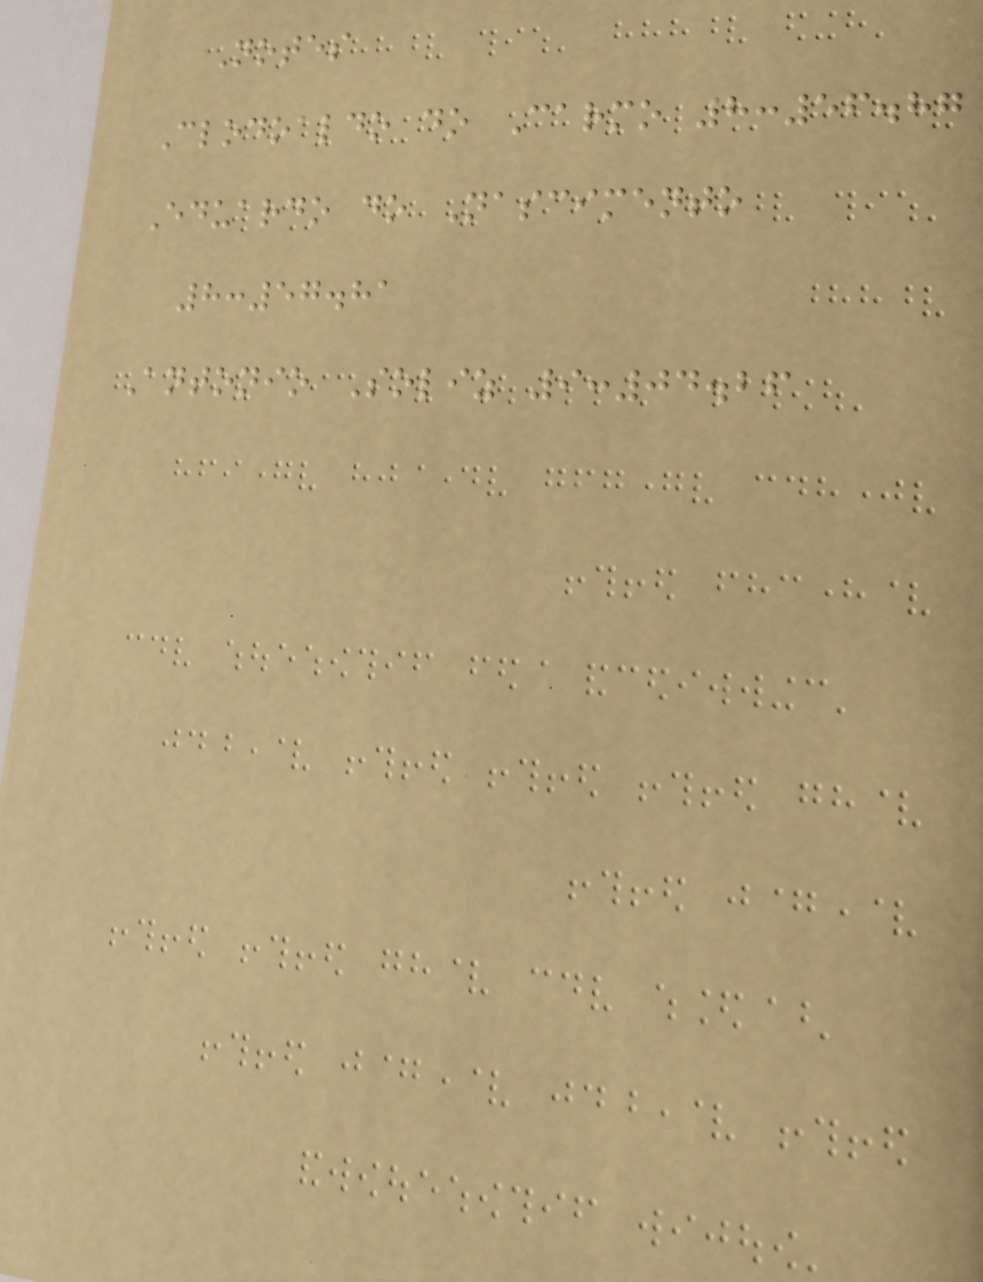Notes
Clodoaldo do Carmo 8:56.87
Eduardo do Nascimento
8:57.81
Antonio Soliz 9:04.26
